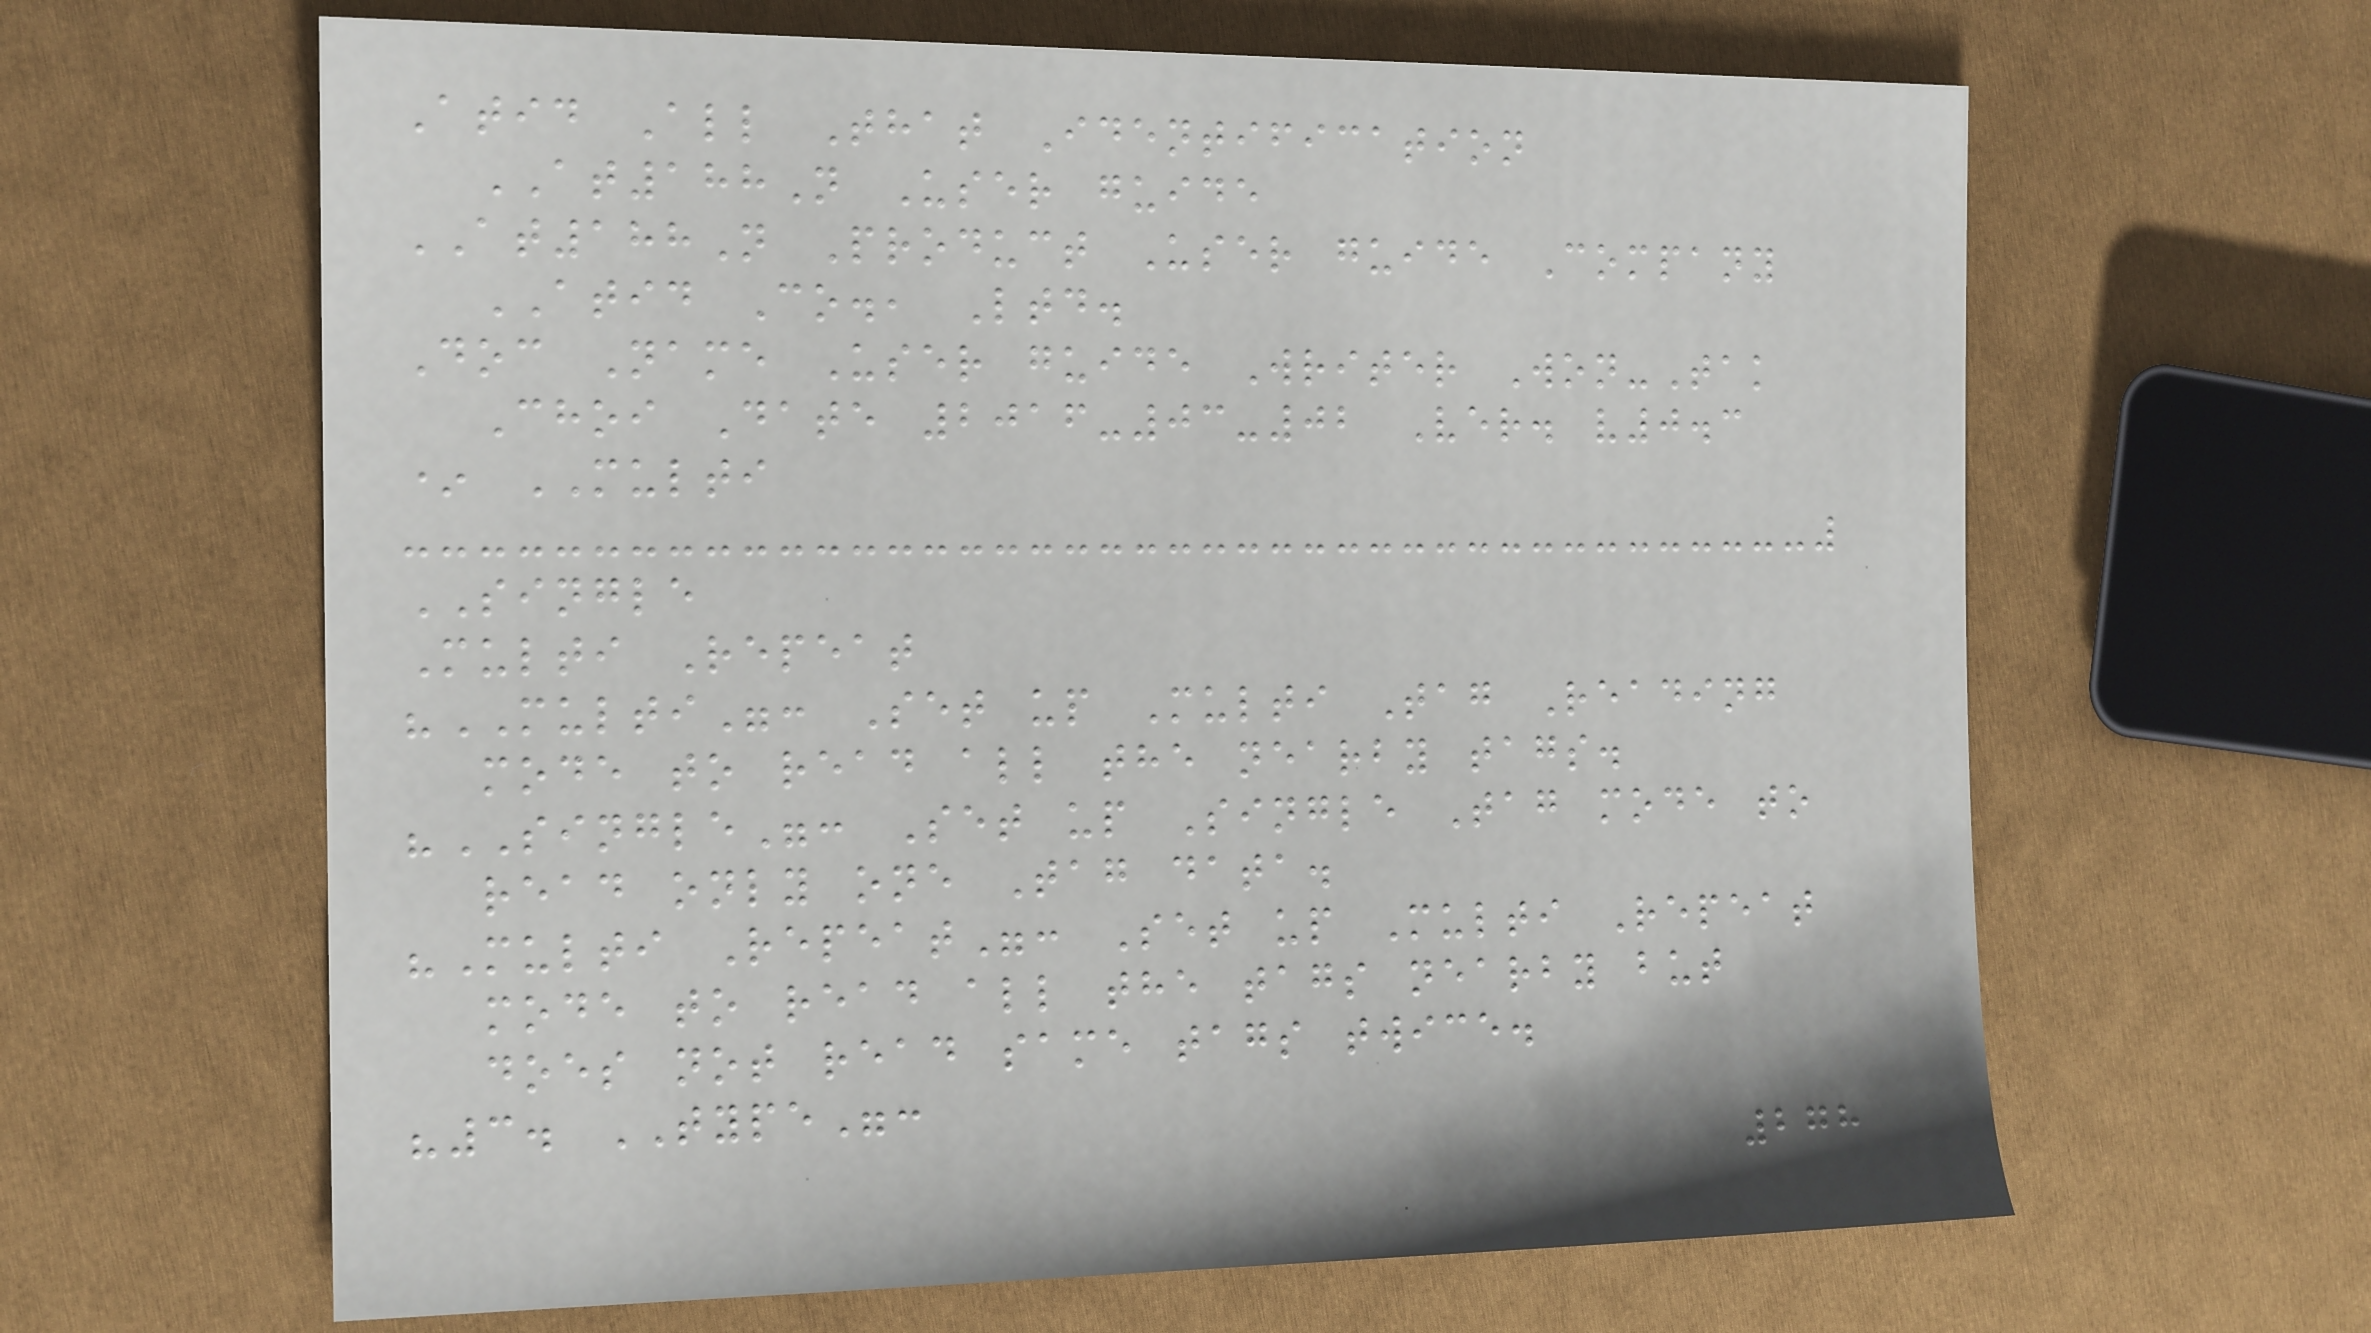Atid All That Identification
AT188N User guide
AT188N Product User guide Company
ATID Co., Ltd.
Doc Name User guide Writer Won-Tak
Choi Date 2016-03-02 Ver. v0.3
* MULTI
SINGLE
Multi Repeat
"MULTI": Set up Multi Tag Reading
mode to read all the nearby tags.
"SINGLE": Set up Single Tag mode to
read only one Tag data.
"Multi Repeat": Set up Multi Repeat
mode to read all the tags nearby but
does not read same tags twice.
"3. TYPE":
278
